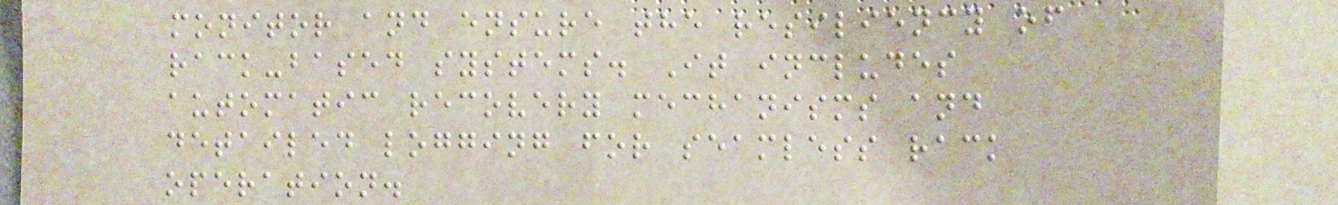monitor and ensure the resiliency of
rack-based systems. It includes
automatic recovery mechanisms and
detailed logging for seamless rack
operation.
